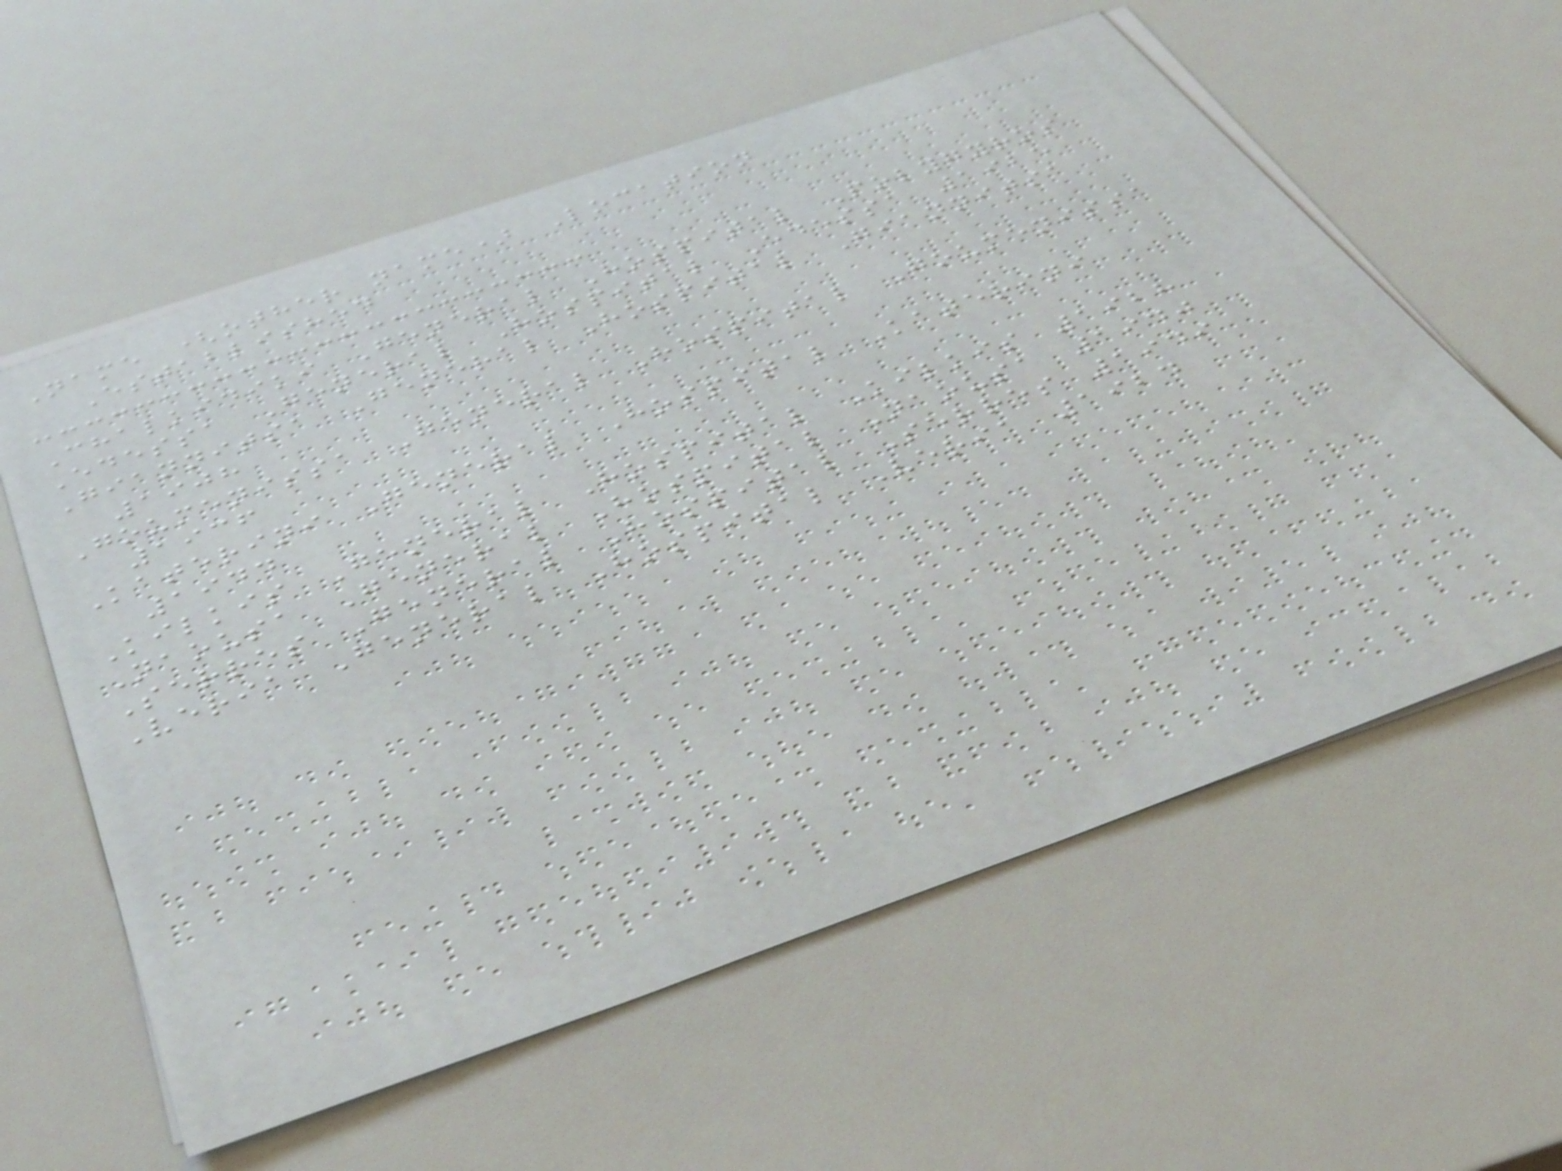Name (other name) Location
Established
Chalkidiki General Hospital Polygyros
Edessa General Hospital Edessa 1925
Giannitsa General Hospital Giannitsa
1908
Goumenissa General Hospital Goumenissa
1936
Katerini General Hospital Katerini
1944
Kilkis General Hospital Kilkis 1928
Naousa General Hospital Naousa 1940
Serres General Hospital Serres 1949
Veria General Hospital Veria 1924
